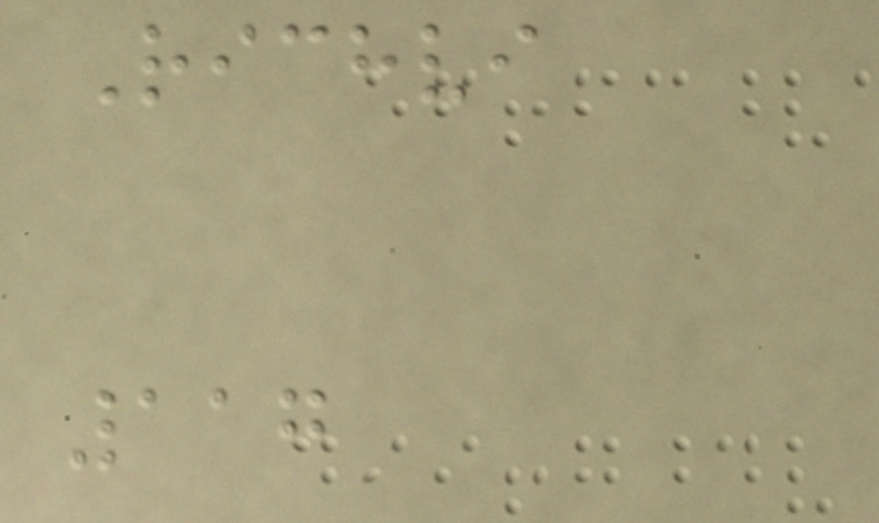Richvi
117
